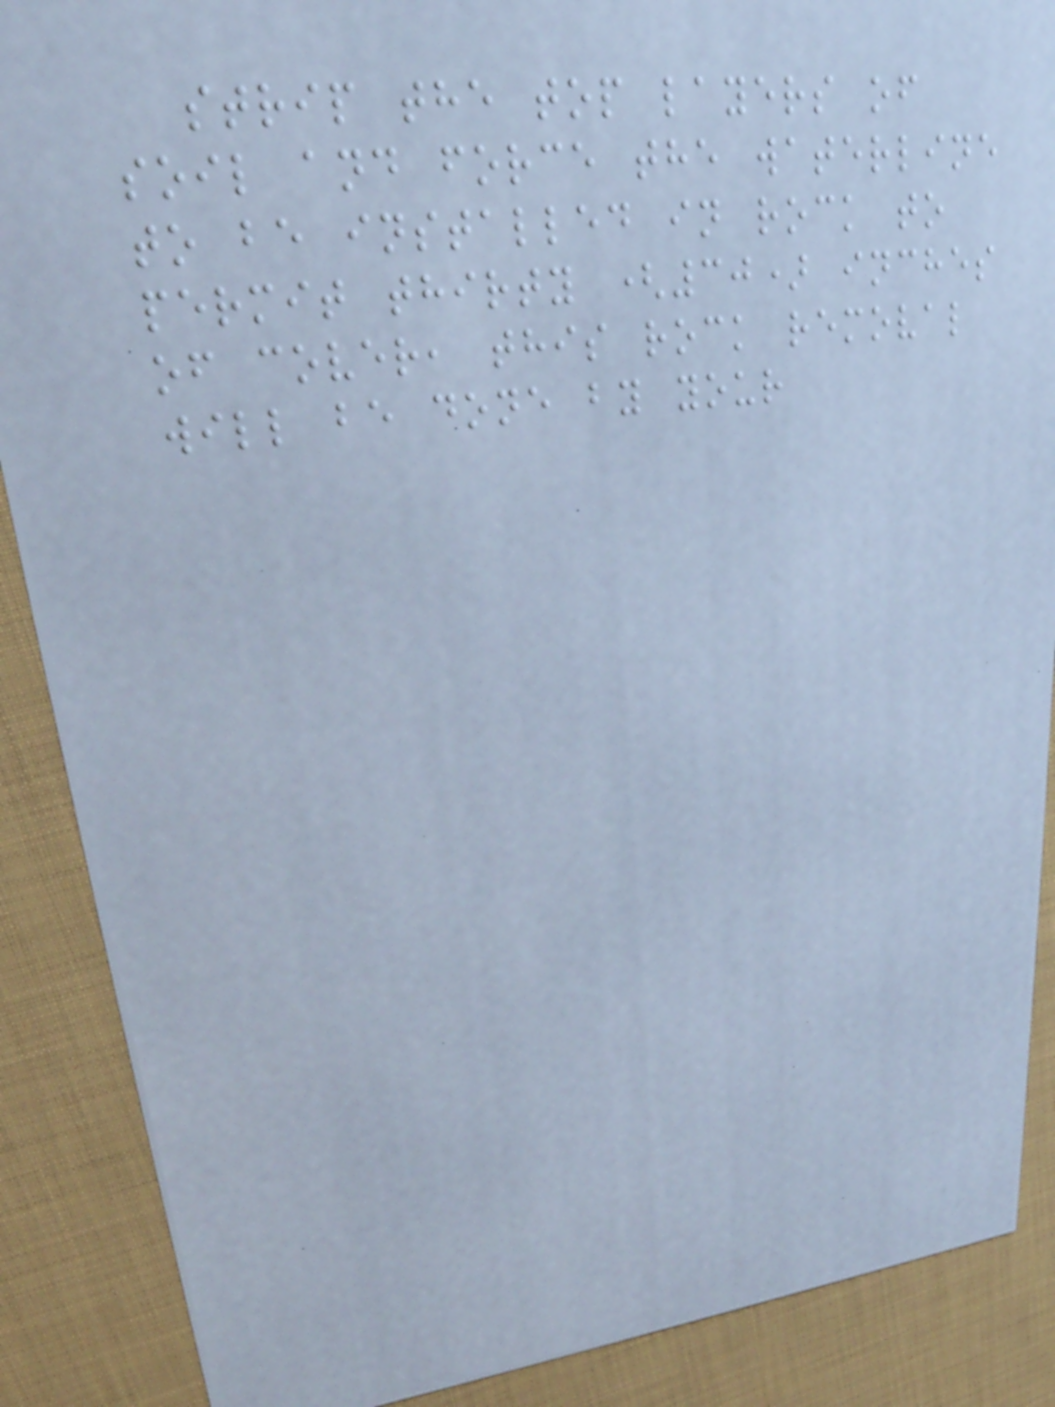strip the top layers of
soil and force the waterline
to be installed in rock to
permit thirty (30) inches
of cover, this rock removal
will be done by your
